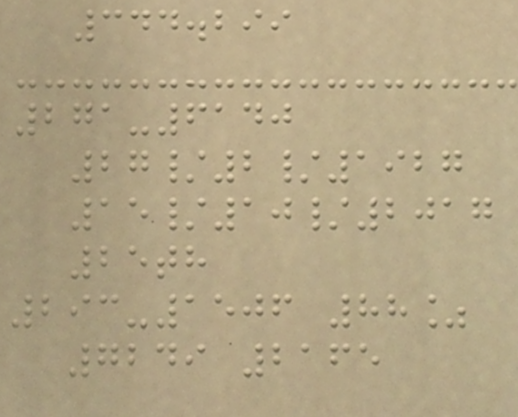344.299
271-6140
27/2/1927
15/10/2017
25th
293-1506 88%
7249 2165
